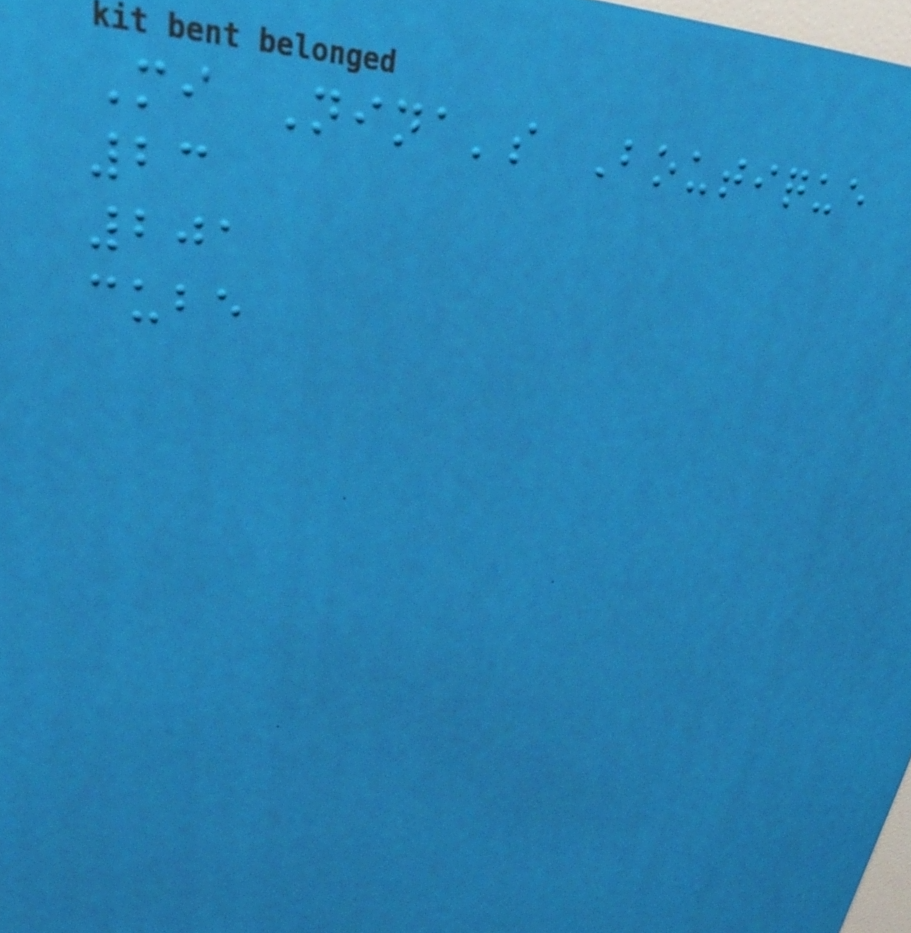Mi Nina's Boutique
23
201
cube
